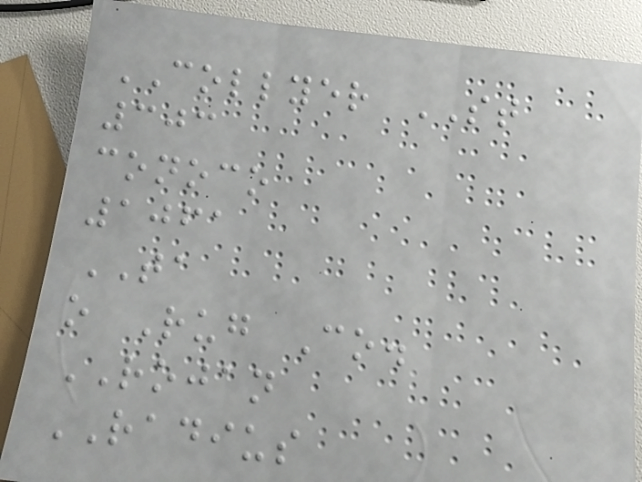COLLYER ST
303
conoco
1061
TA
o Rug Co.
ROJAN
RADIUS
